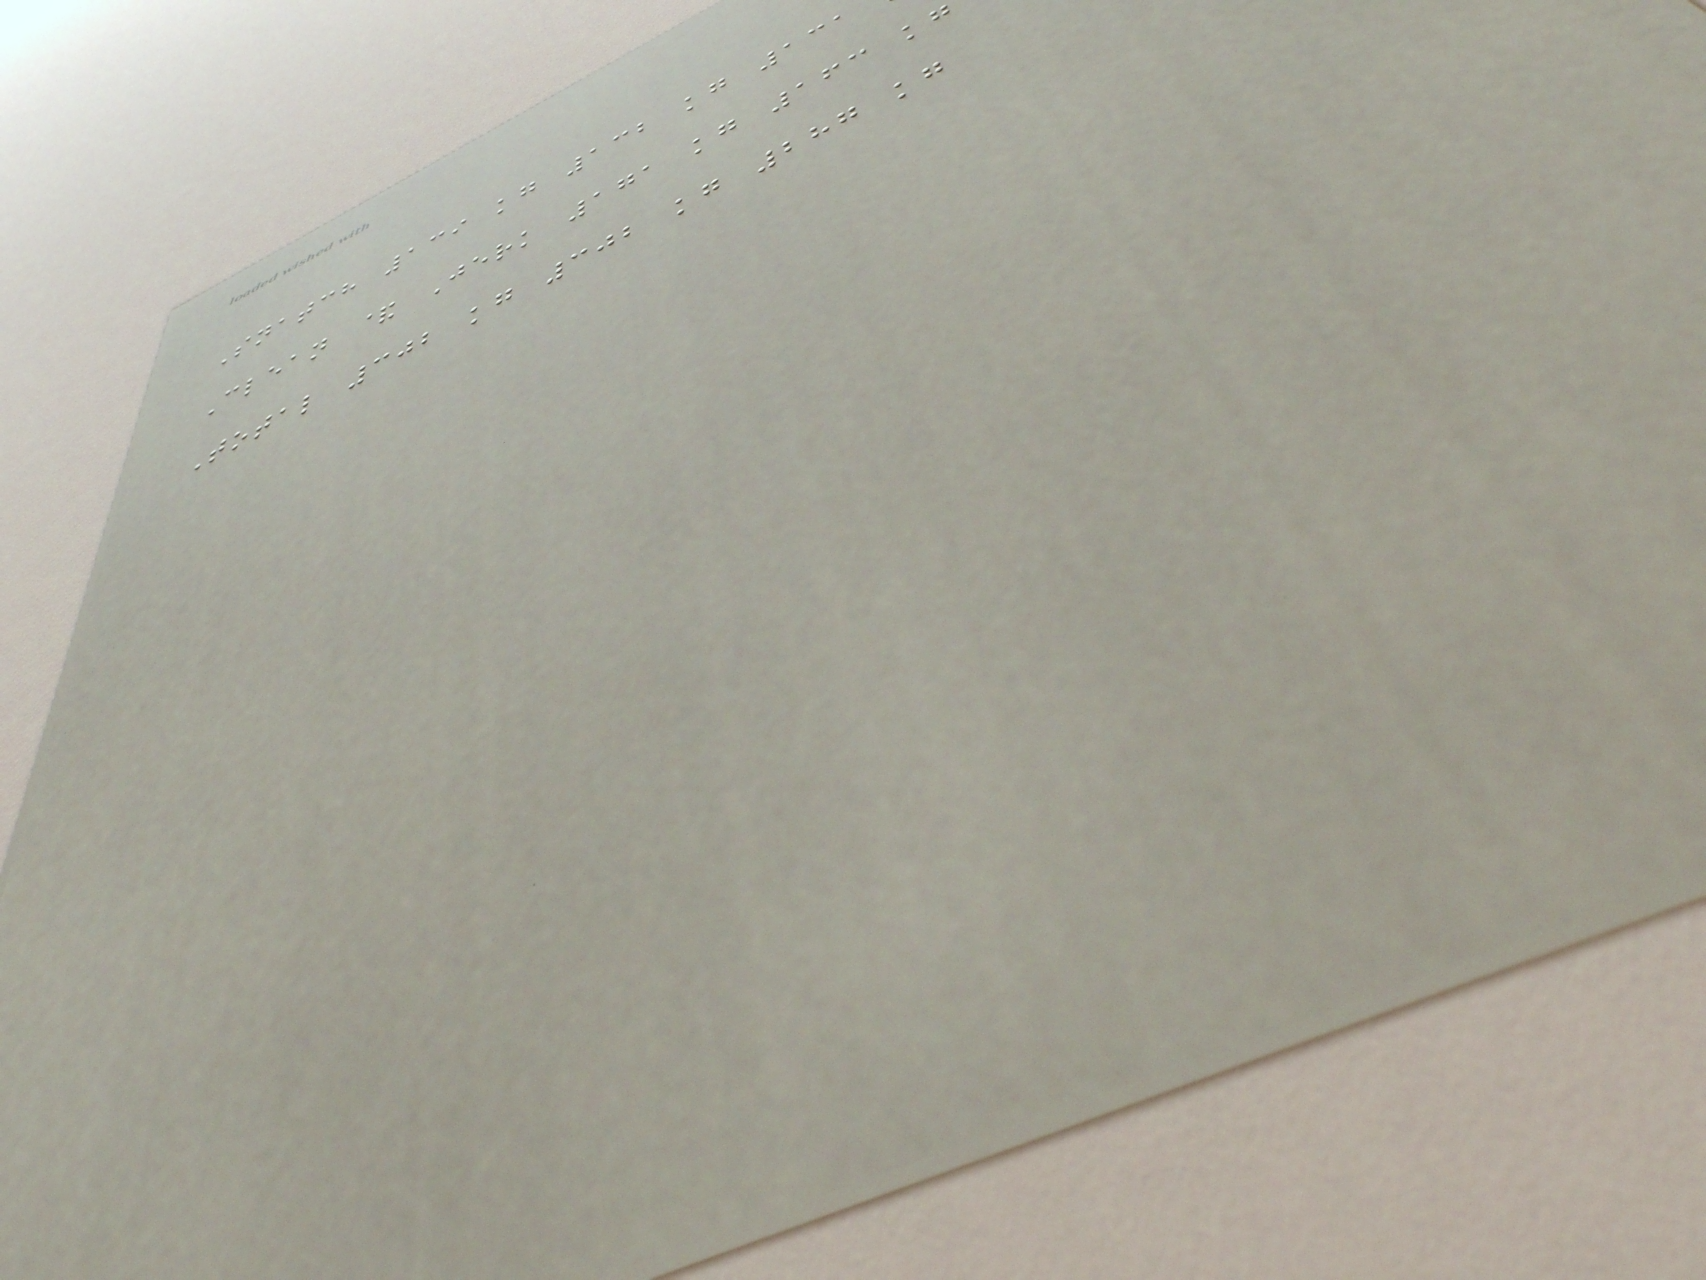Snatch 139 kg 132 kg 131
Clean & Jerk 171 kg 163 kg
Total 302 kg 302 kg 287 kg
